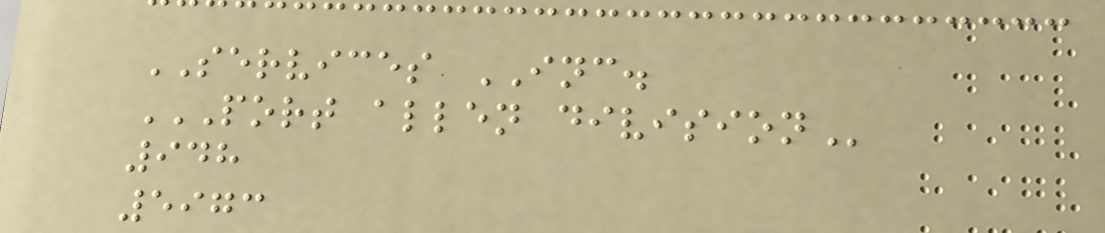SERVICES INC.
PORT ALLEN DIVISION
948
5973
